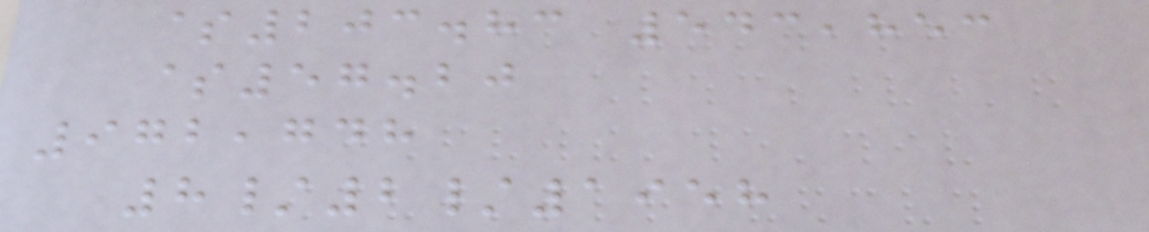$203.83 543,853
$57.20
972,748
8/2/1958
